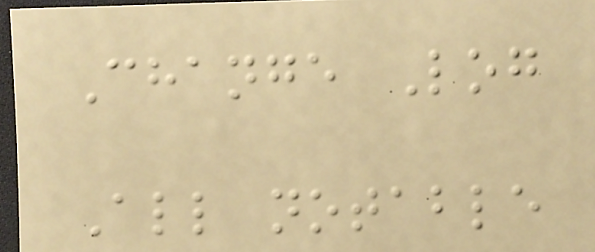Change Log
All notable
